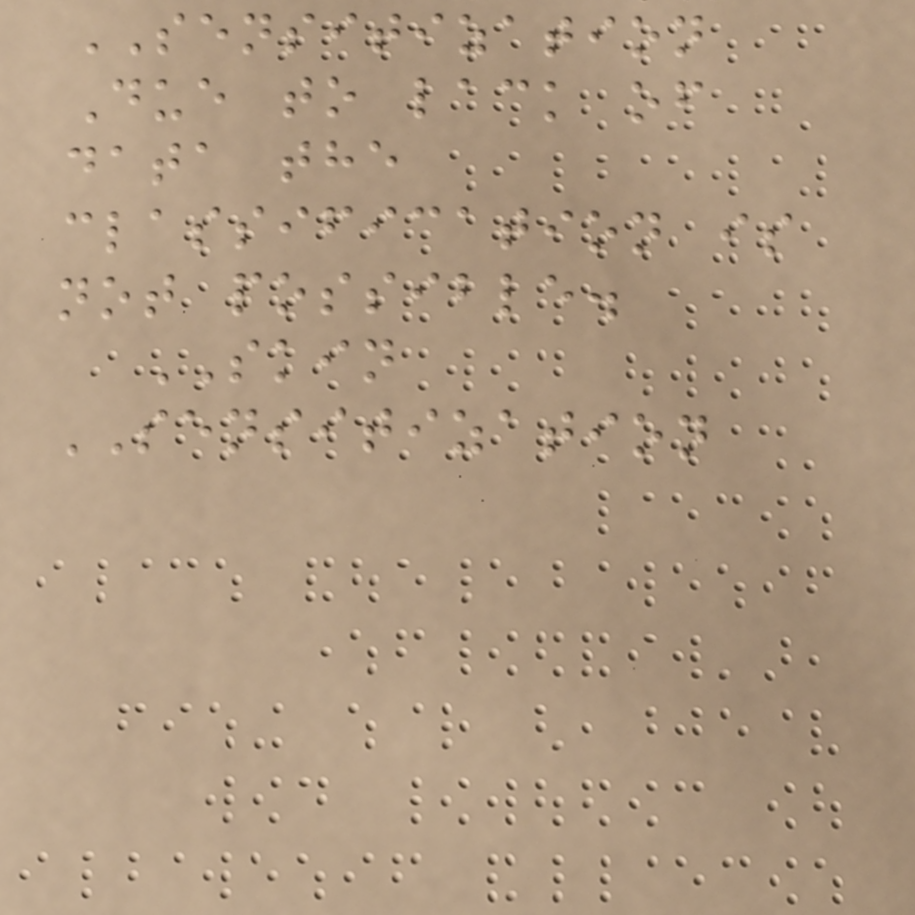SENSITIZATION
Due to lack of
data the
classification is
not possible.
SKIN
SENSITIZATION
